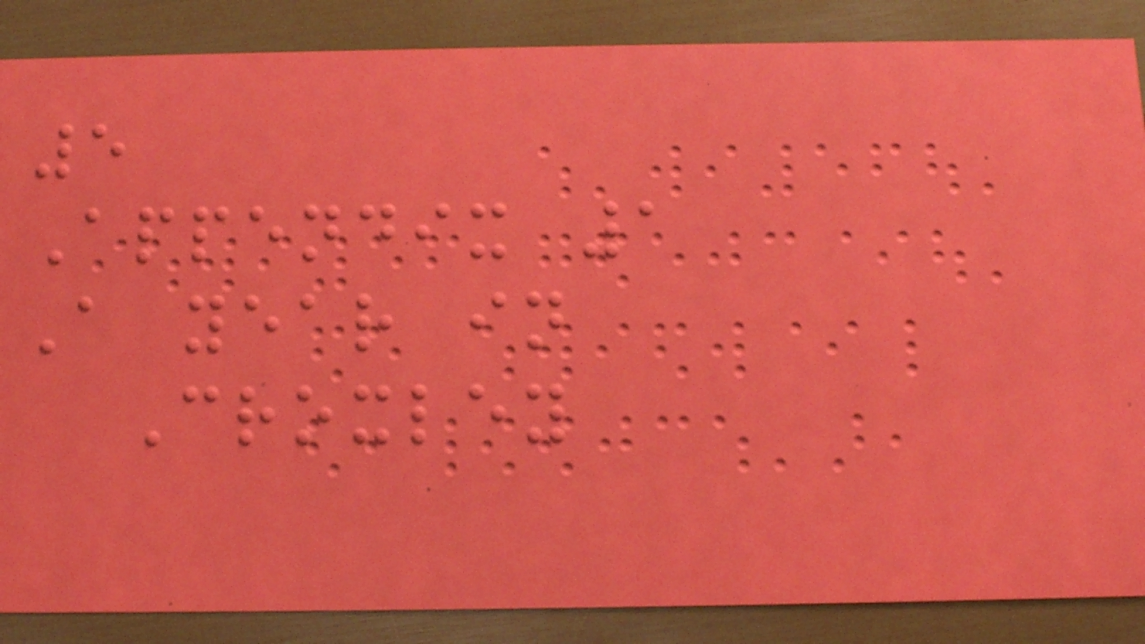5
Appendix 1
A year in
Croxley
